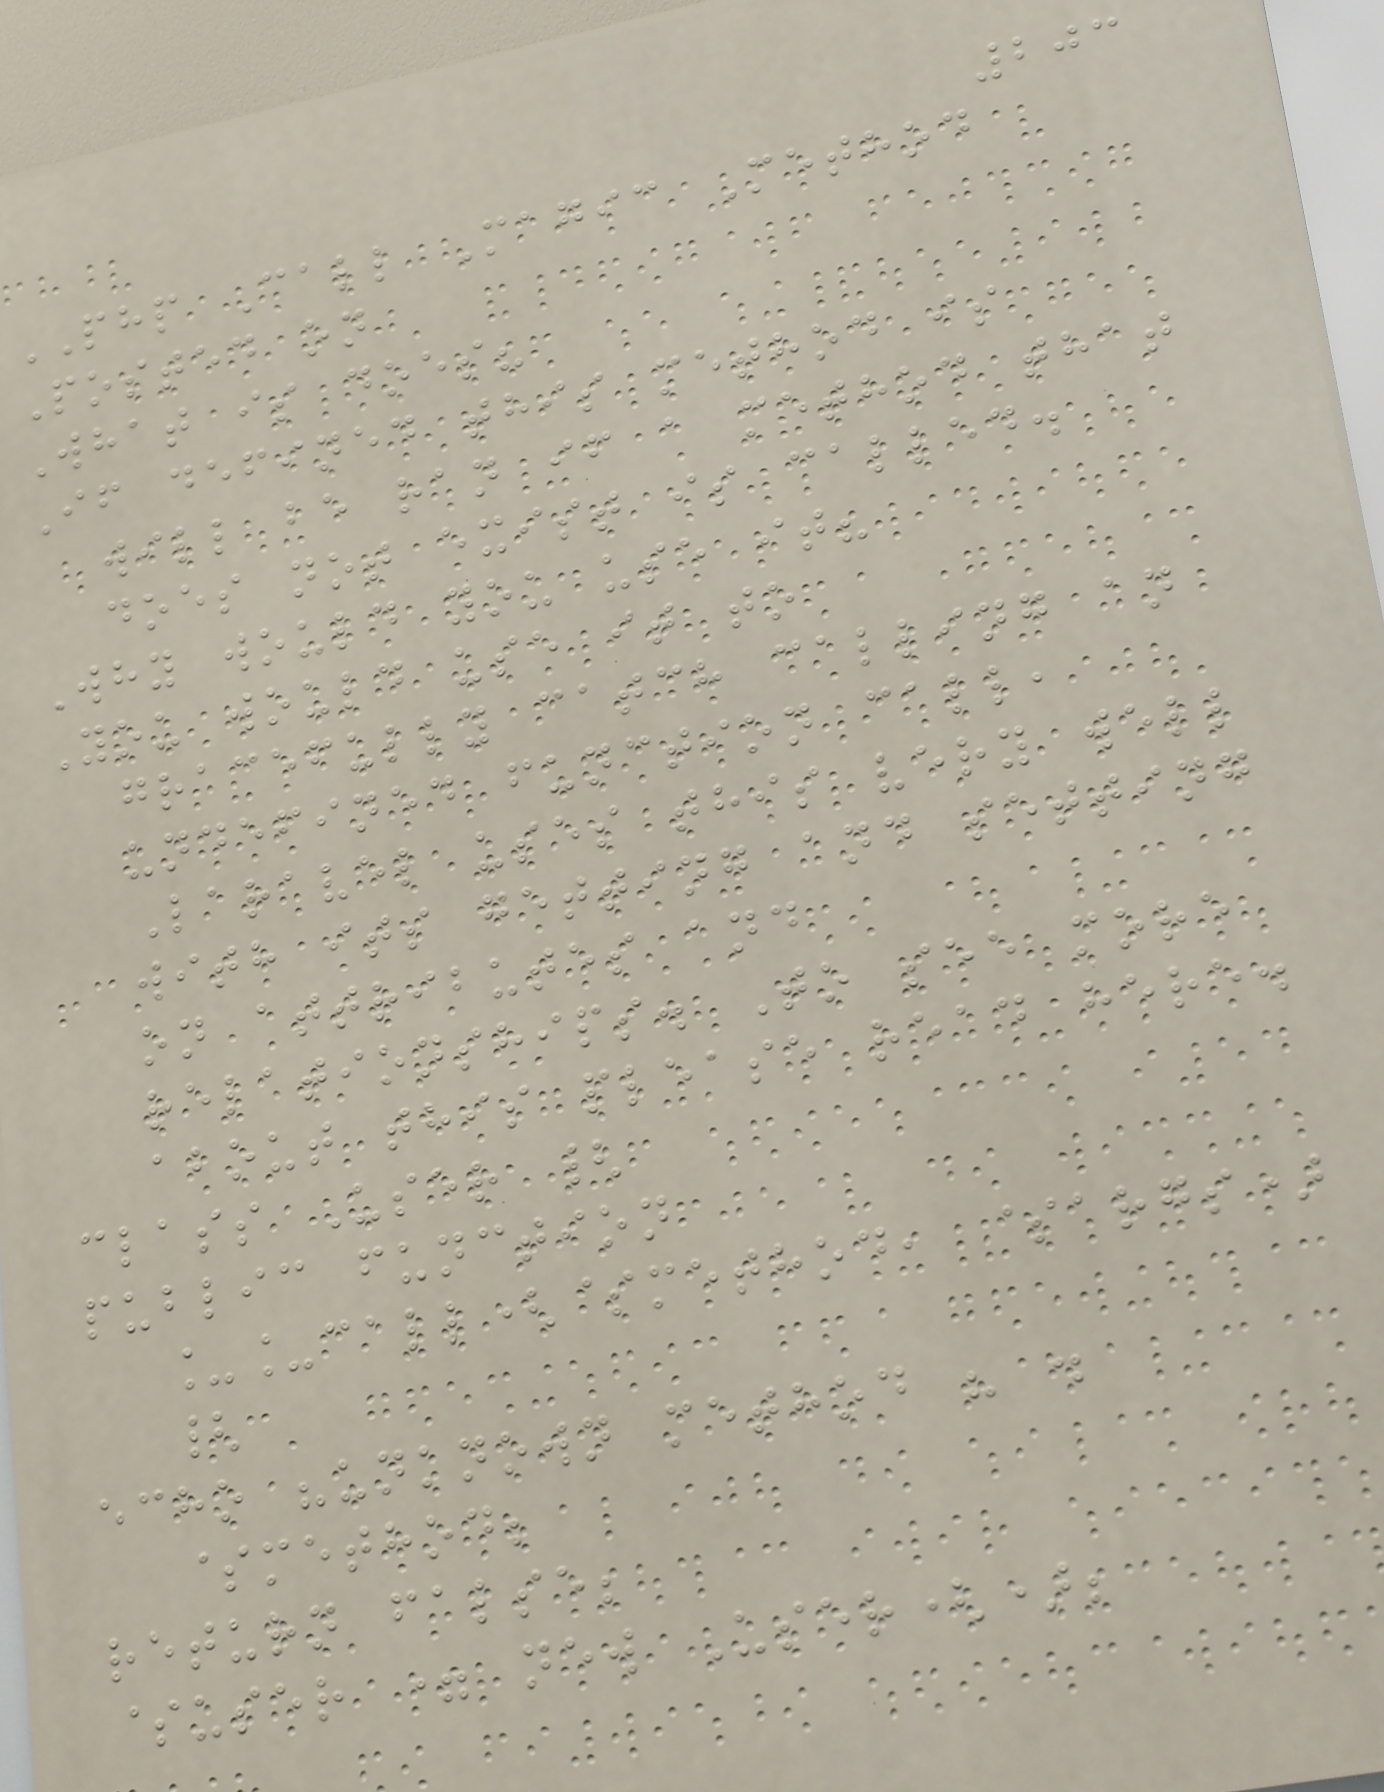203
PHP Call Magic Method
Posted on
What is does?
If defined this method is
will be ran if a method that
does not exist is called.
Why would you use it?
You would use it to
gracefully catch calling an
undefined function call,
Laravel uses this very well
with its getting and setting
on attributes and
relationships. To see more
about this please read here.
class User {
public function
__call($method, $args)
{
echo "unknown method " .
$method;
return false;
$user = new User();
